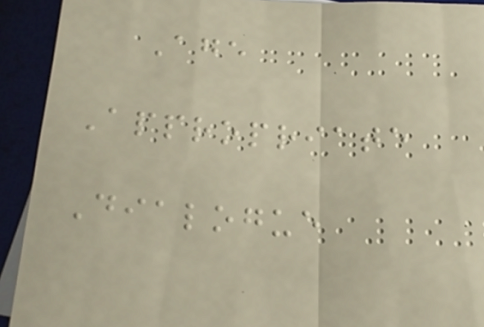Age
Appropriate
Dialogue
